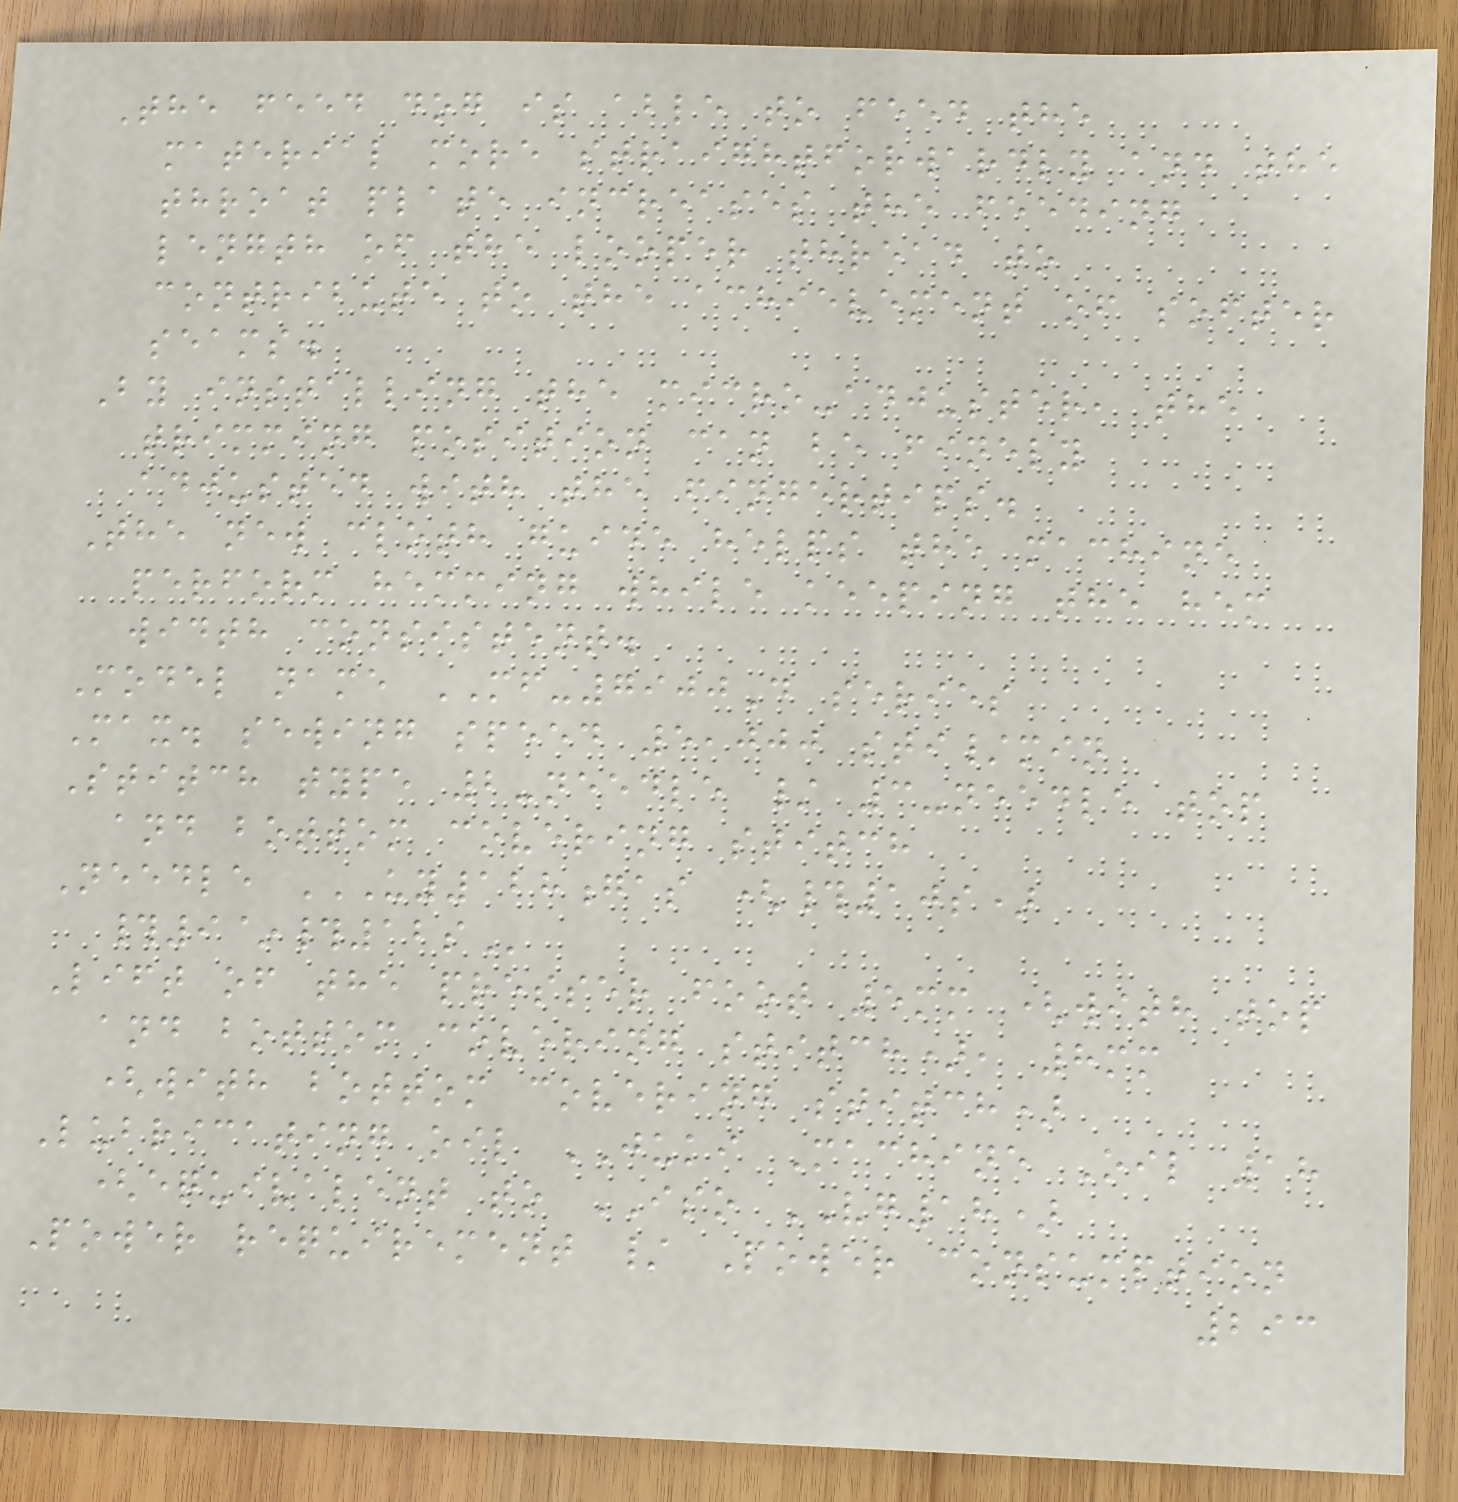The feed dog is able to feed the
material more straightforwardly and the
throat plate increases the feeding
length of the looper thread to
contribute to the achievement of softer
seams.
By installing the micro-adjuster, the
trimming position can be finely
adjusted with the fingertips.
The new cloth guide helps the machine
perform hemming while keeping the hem
width consistent.
Model name MF-7900D series
Max. sewing speed 5,000 sti/min
Stitch type 2-needle / 3-needle top
and bottom covering stitch
Needle UY128GAS (#10S)
#9~#12S
Lift of the presser foot 5mm (with top
and bottom covering stitch), 8mm
(with bottom covering stitch)
Lubricating oil JUKI Machine Oil 18
(equivalent to ISO VG18)
Power requirement / Power consumption
293
